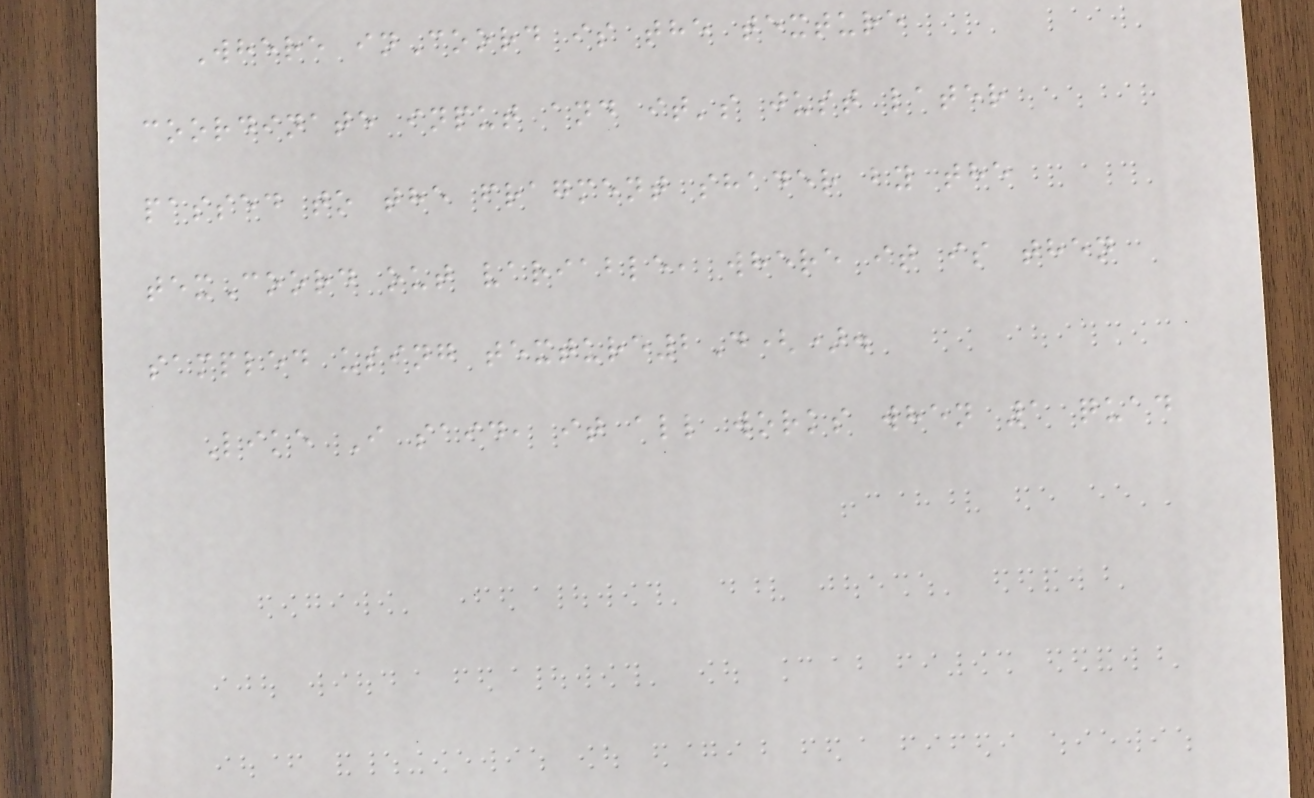Where inCoord is the texture
coordinate input and it's just later
passed to the fragment shader by the
texCoord out variable, where it is then
sampled using texture2D().
Like I said, it all works when 1 quad
